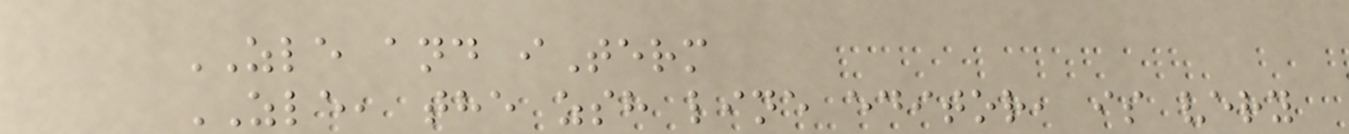ZLE and iTerm
ZLE, the zsh line editor, is very
